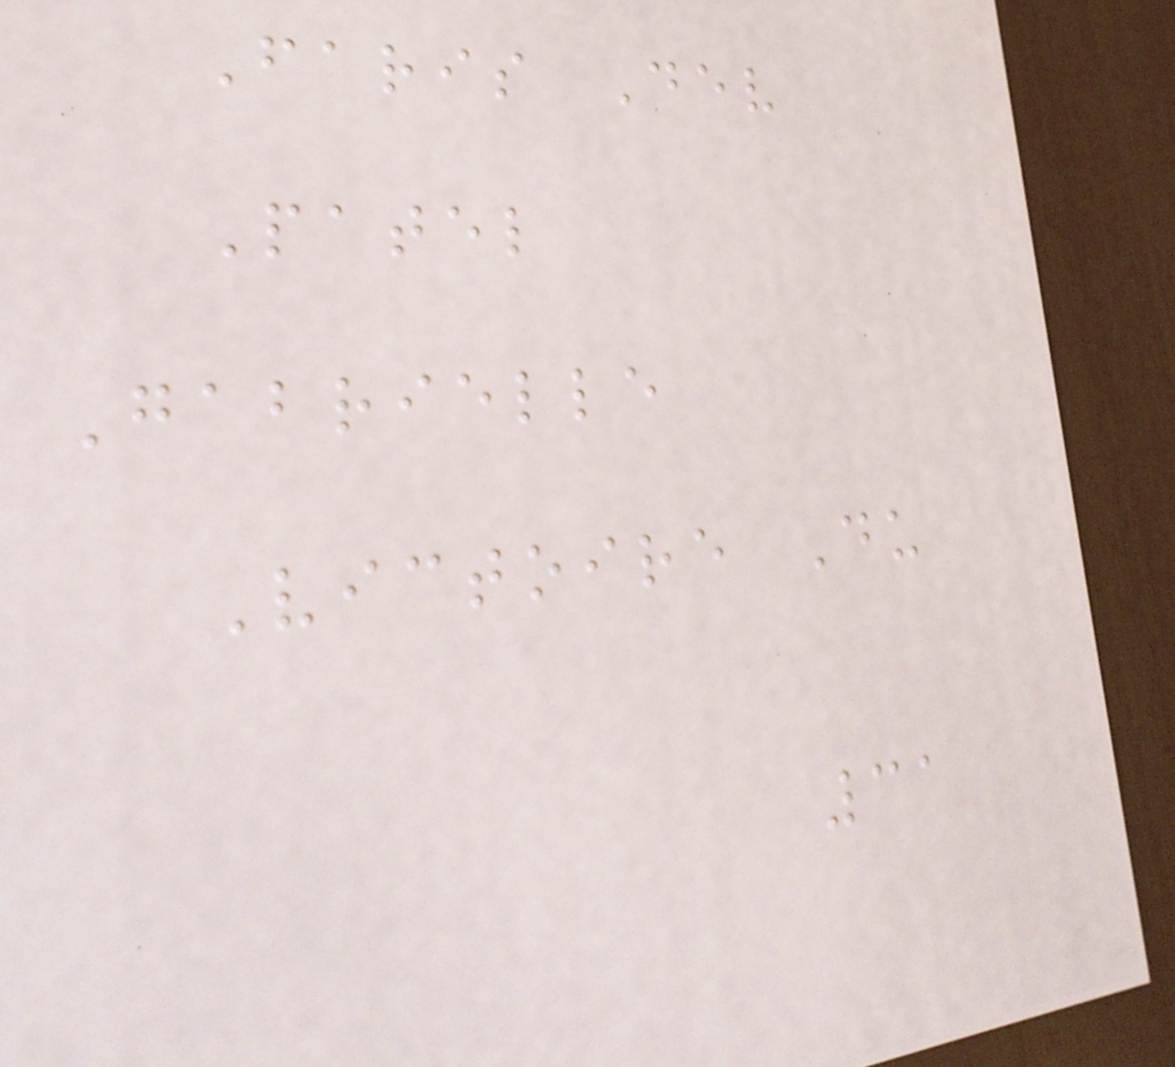Faris Dev
Patel
Gabrielle
Victoire Du
31
